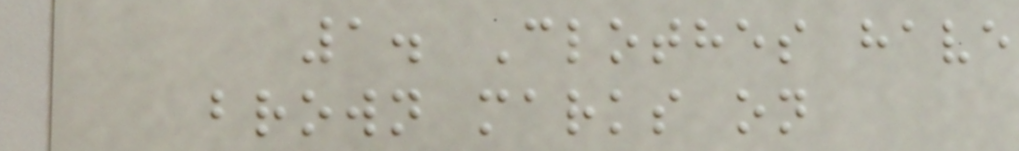1. Clothes have
brown marks on
